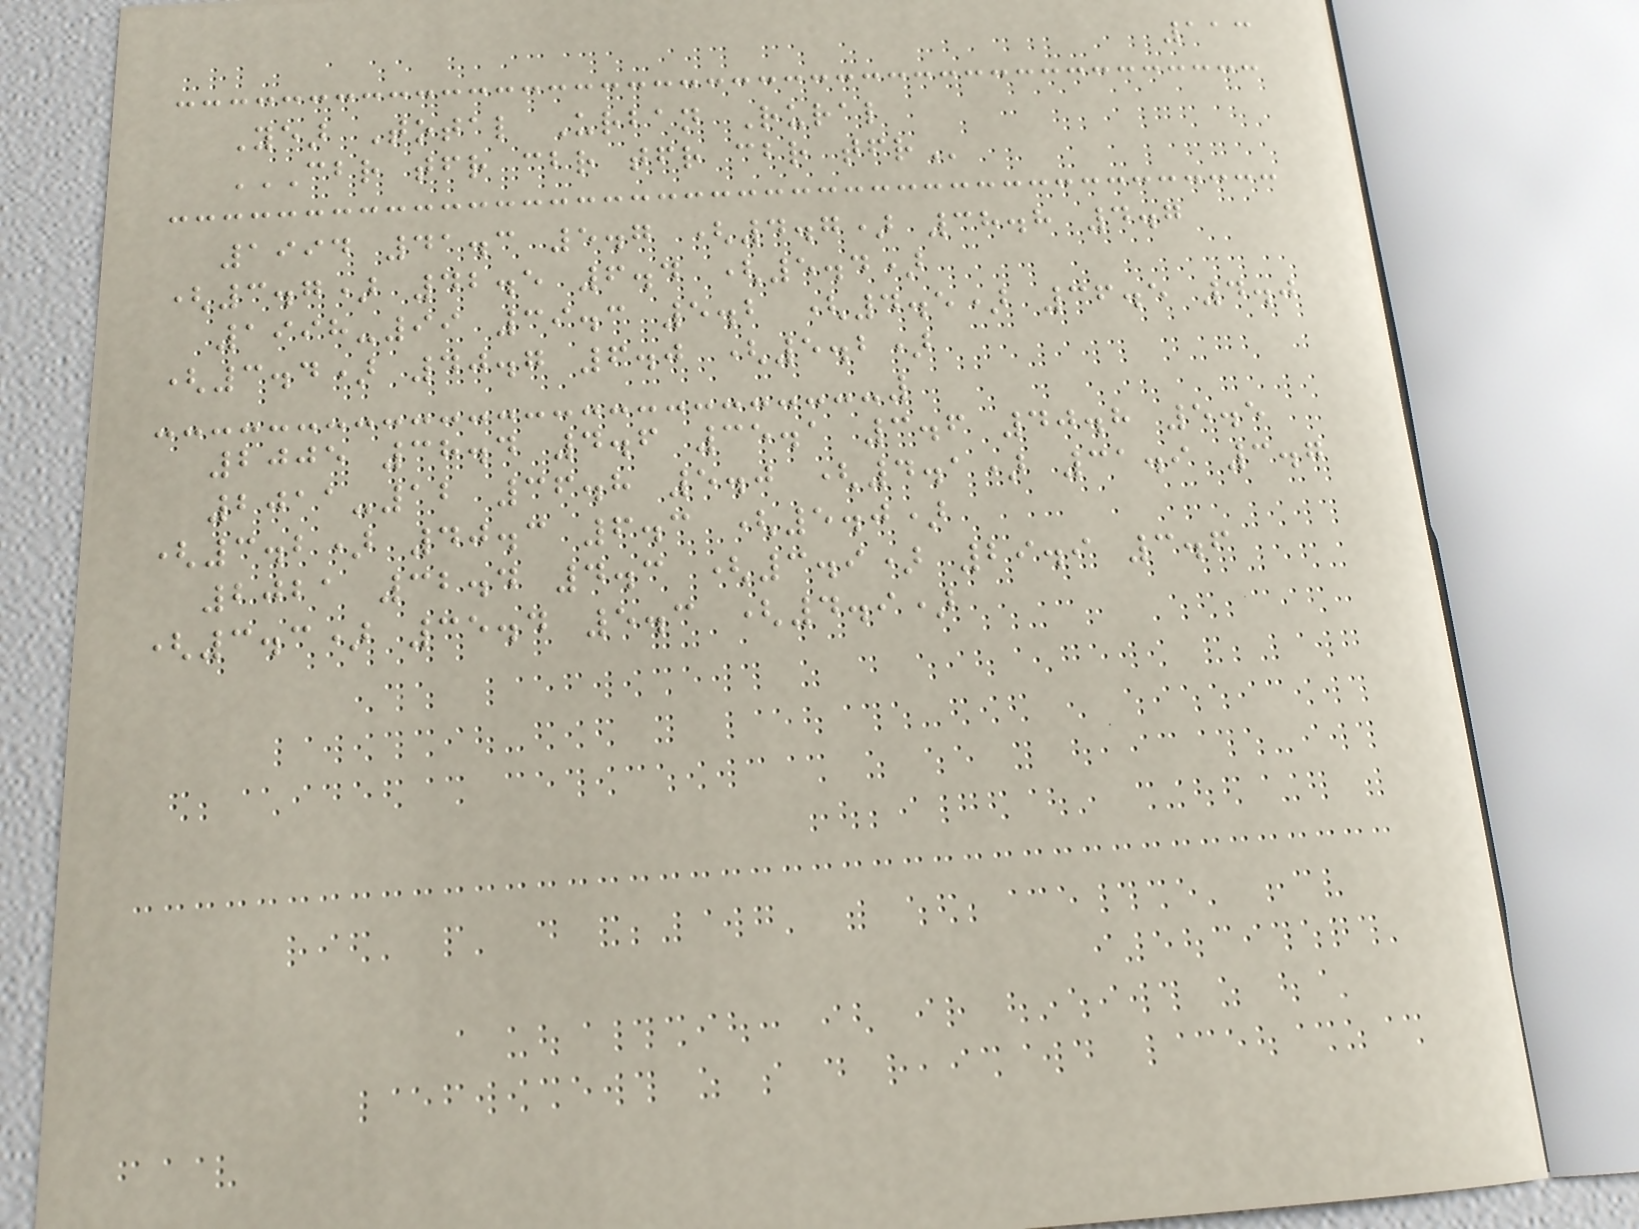113
Year Total Urban Rural
CBR TFR CBR TFR CBR TFR
1994 41.3 5.7 (4.7) 38.8 4.7
(3.7) 42.5 6.4 (5.4)
1998-99 39.3 5.2 (4.5) 36.5 4.0
(3.4) 40.7 6.0 (5.2)
2005 38.4 4.6 35.1 3.6 40.8 5.5
2011-12 36.8 5.0 (4.1) 31.9 3.7
(3.2) 40.3 6.3 (5.0)
2021 32.4 4.3 (3.9) 29.9 3.6
(3.3) 35.4 5.3 (4.9)
